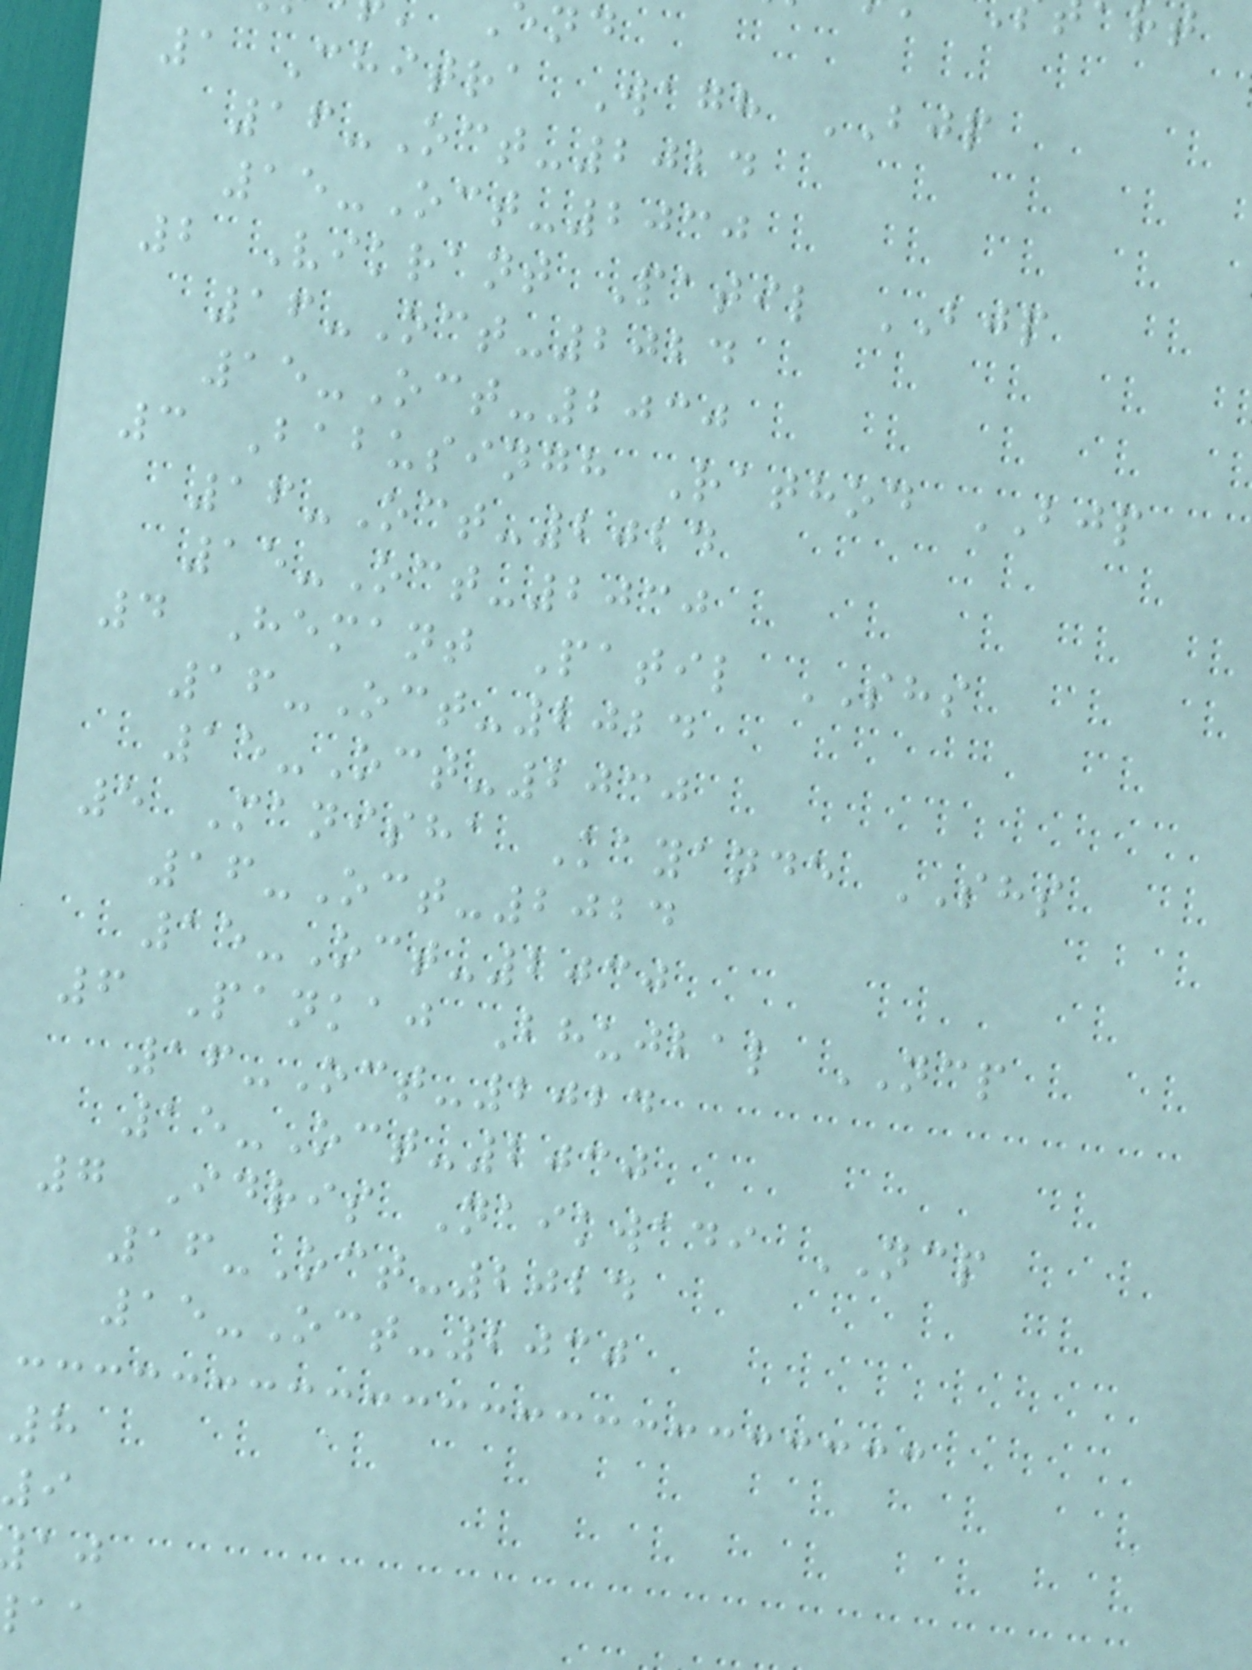1 Chitra Wagh BJP
16-Oct-2024
15-Oct-2030
2 Vikrant Patil BJP
16-Oct-2024
15-Oct-2030
3 Babusingh Rathod BJP
16-Oct-2024
15-Oct-2030
4 Hemant Patil SHS
16-Oct-2024
15-Oct-2030
5 Manisha Kayande SHS
16-Oct-2024
15-Oct-2030
6 Pankaj Bhujbal NCP
16-Oct-2024
15-Oct-2030
7 Idris Naikwadi NCP
16-Oct-2024
15-Oct-2030
8
9
